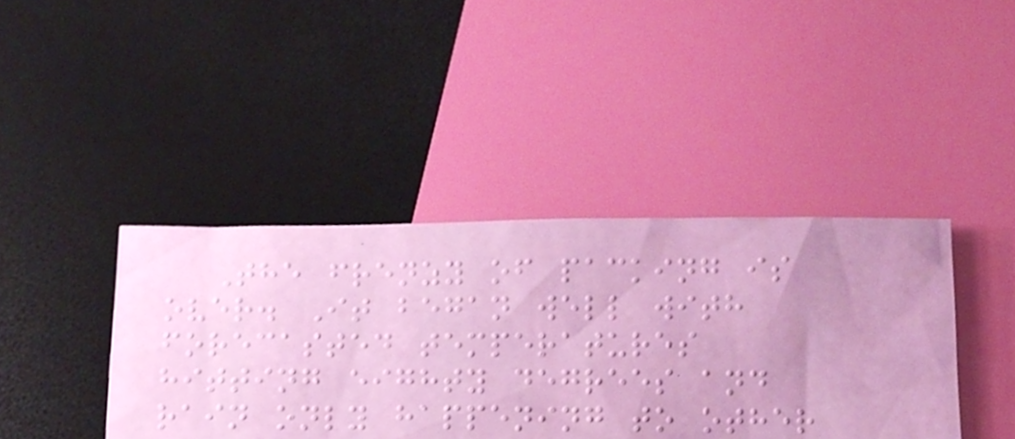The frenzy of packing is
over. It began well with
forecasted temperatures
hitting eighty degrees and
rain only happening to other
